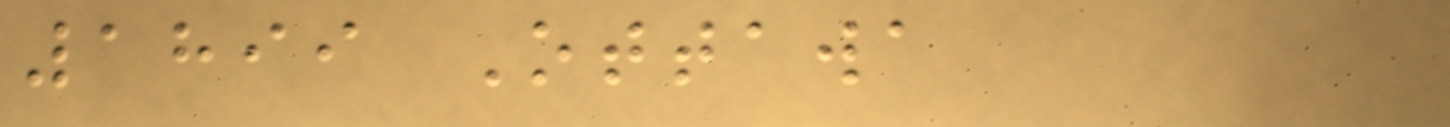1899 Ottawa
